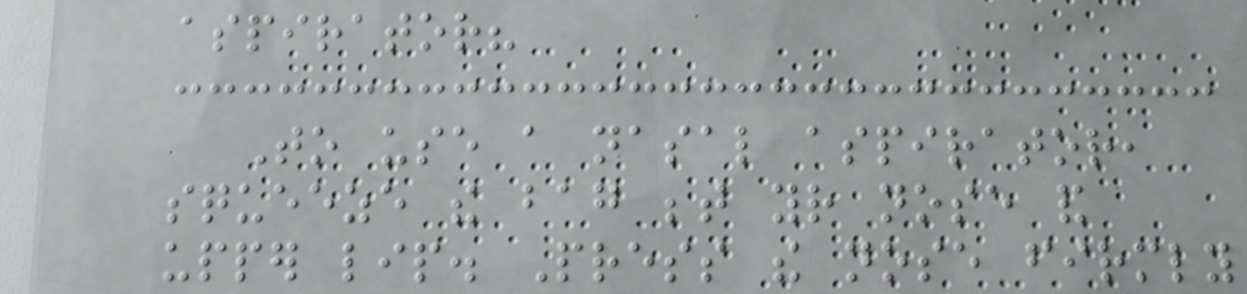aspirator?
To use a nasal aspirator,
squeeze the bag between your nose and
upper lip. Press the nose firmly
